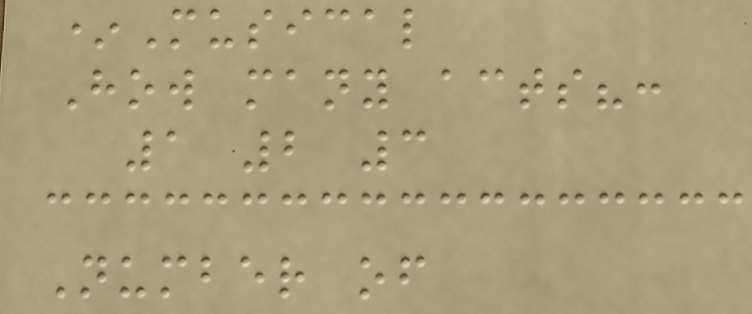*Musical
How many acts?:
1 2 3
Number of
